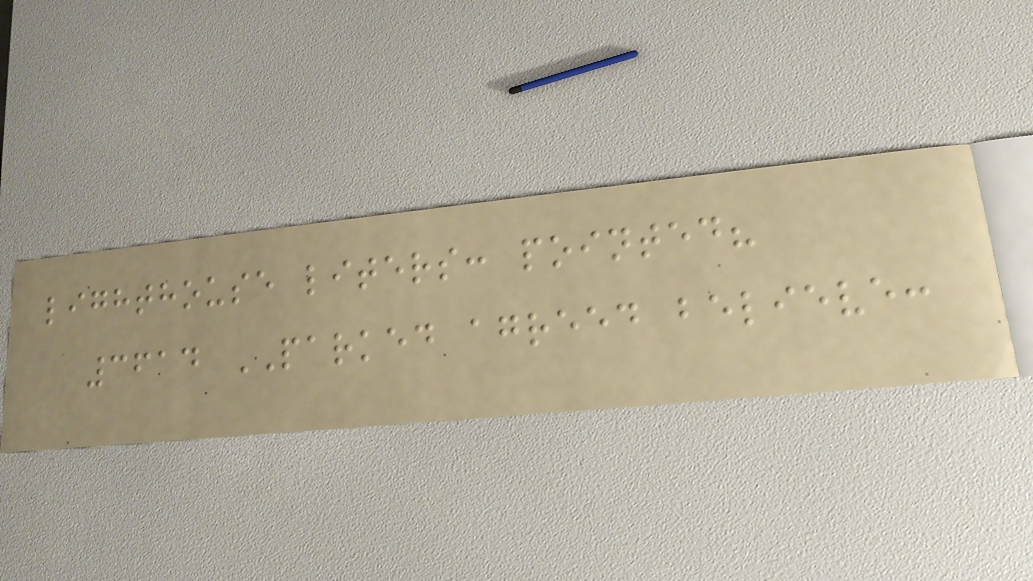lighthouse liters: pointed?
3614 PARKED agreed believe:
